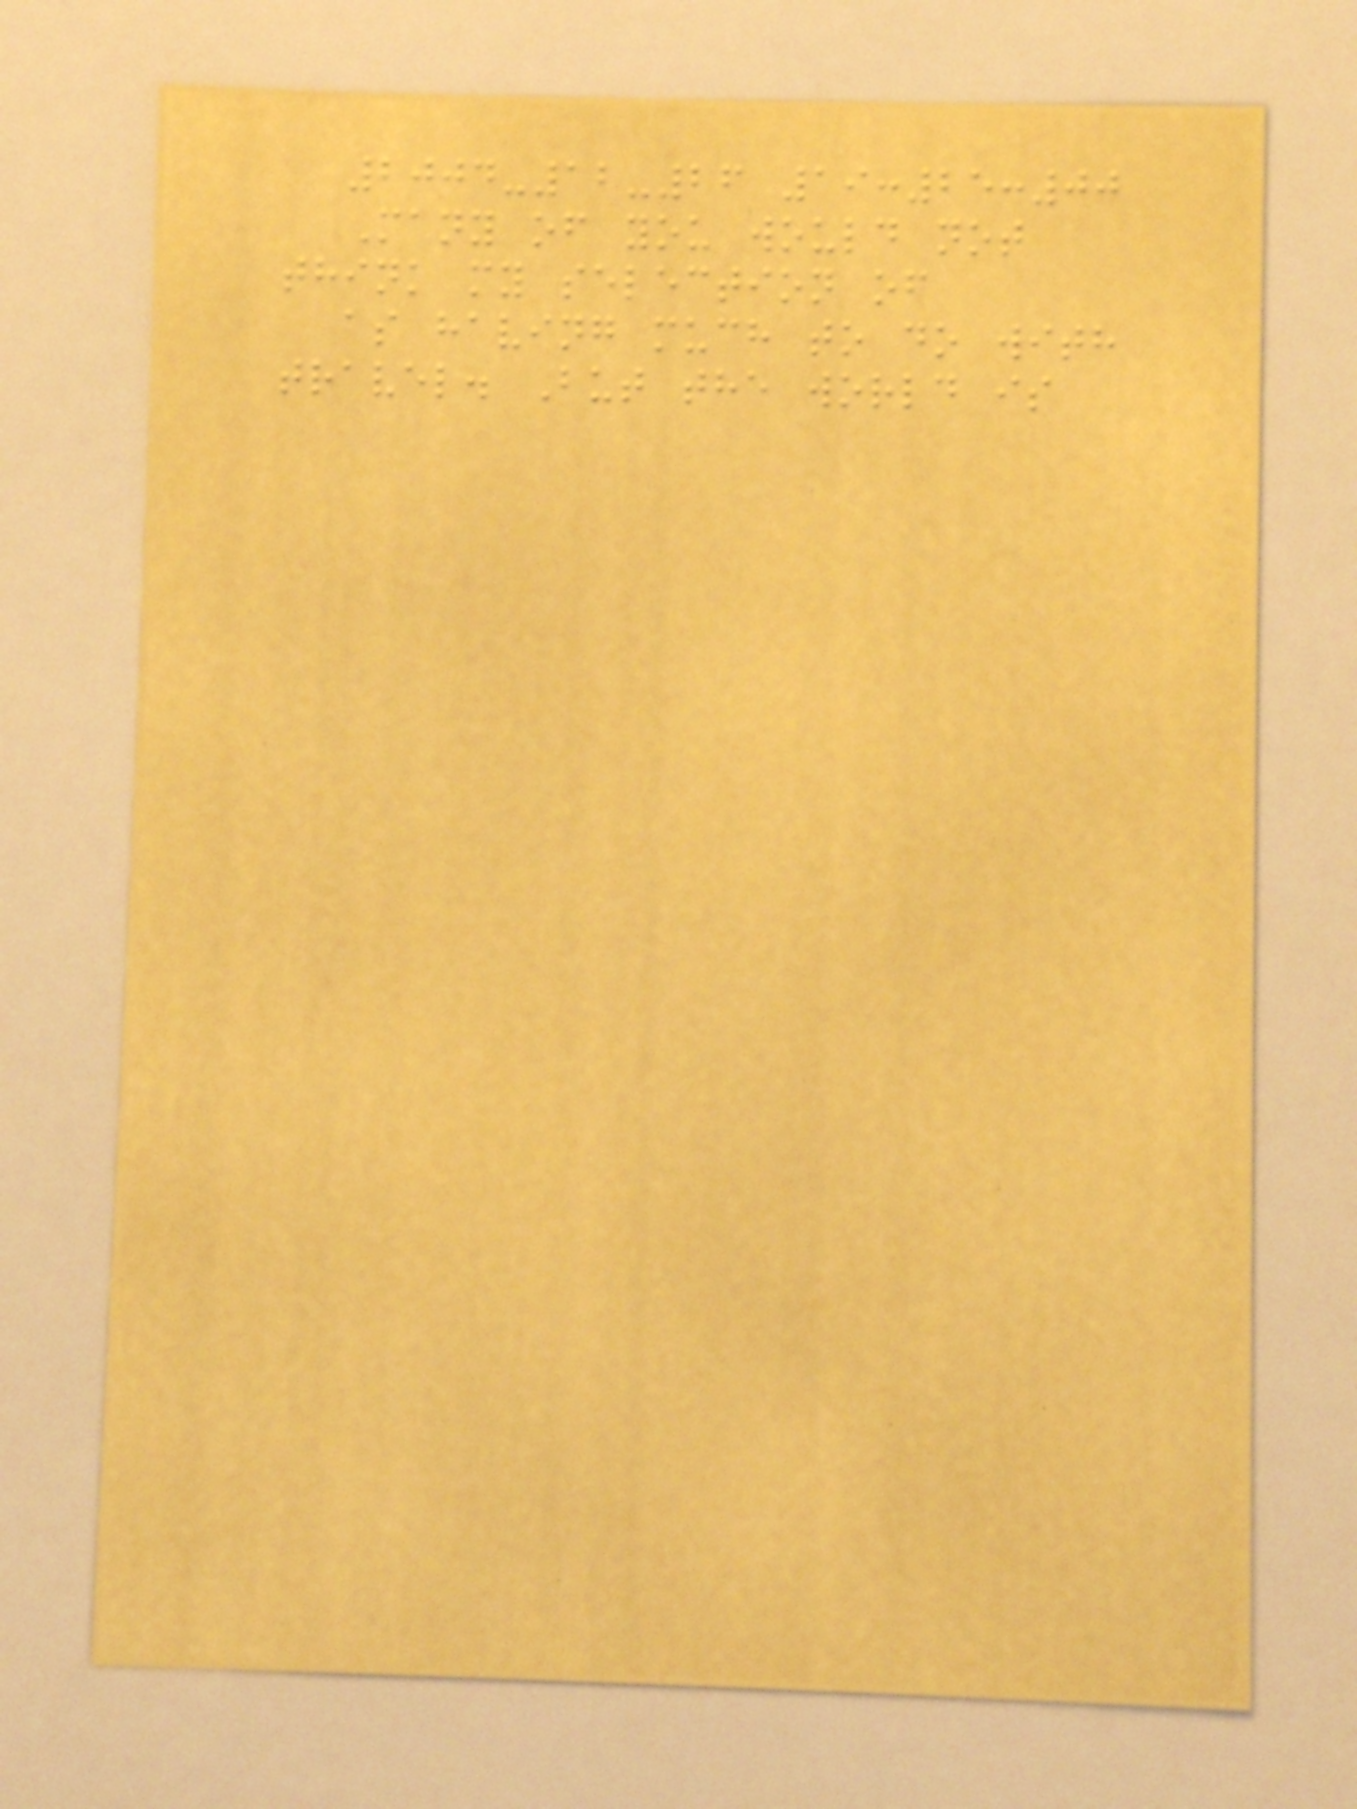2004-12-26 19:25:00
Many of you would not
think my selection of
as having much to do with
travel. But the world is
